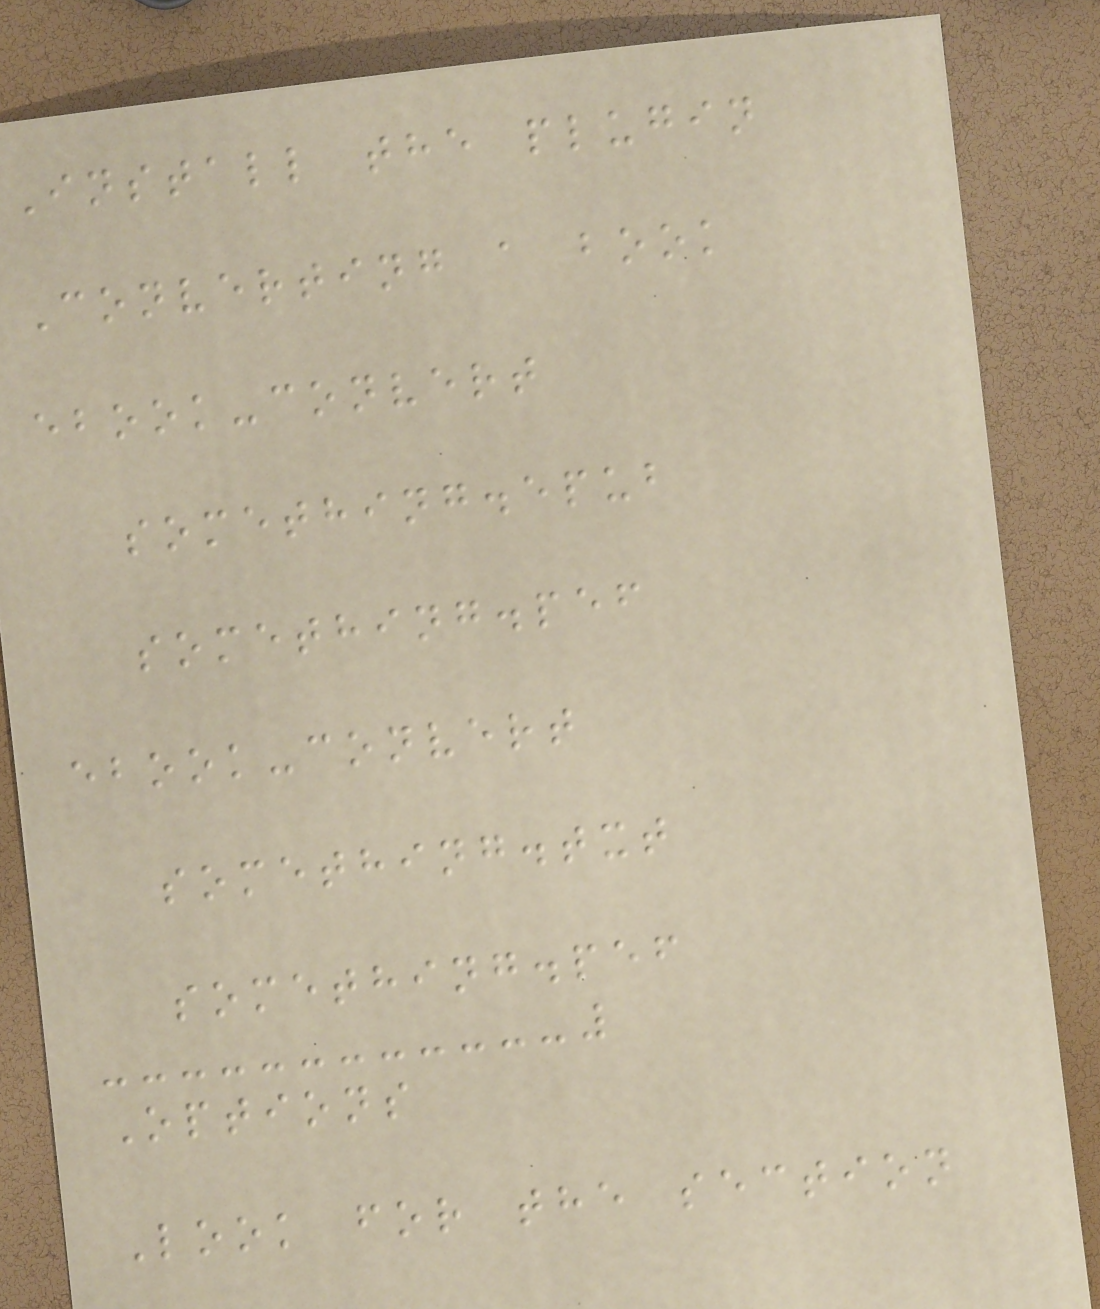Install the plugin
Converting a book
ebook-convert
something.epub
something.pef
ebook-convert
something.txt
something.pef
Options
Look for the section
